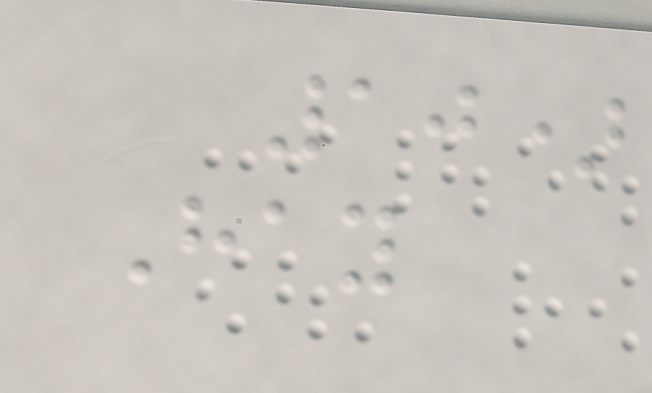10)
Hay
